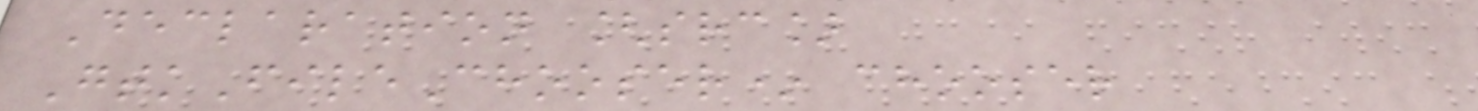Declaration [src]
GtkFileChooser* chooser
